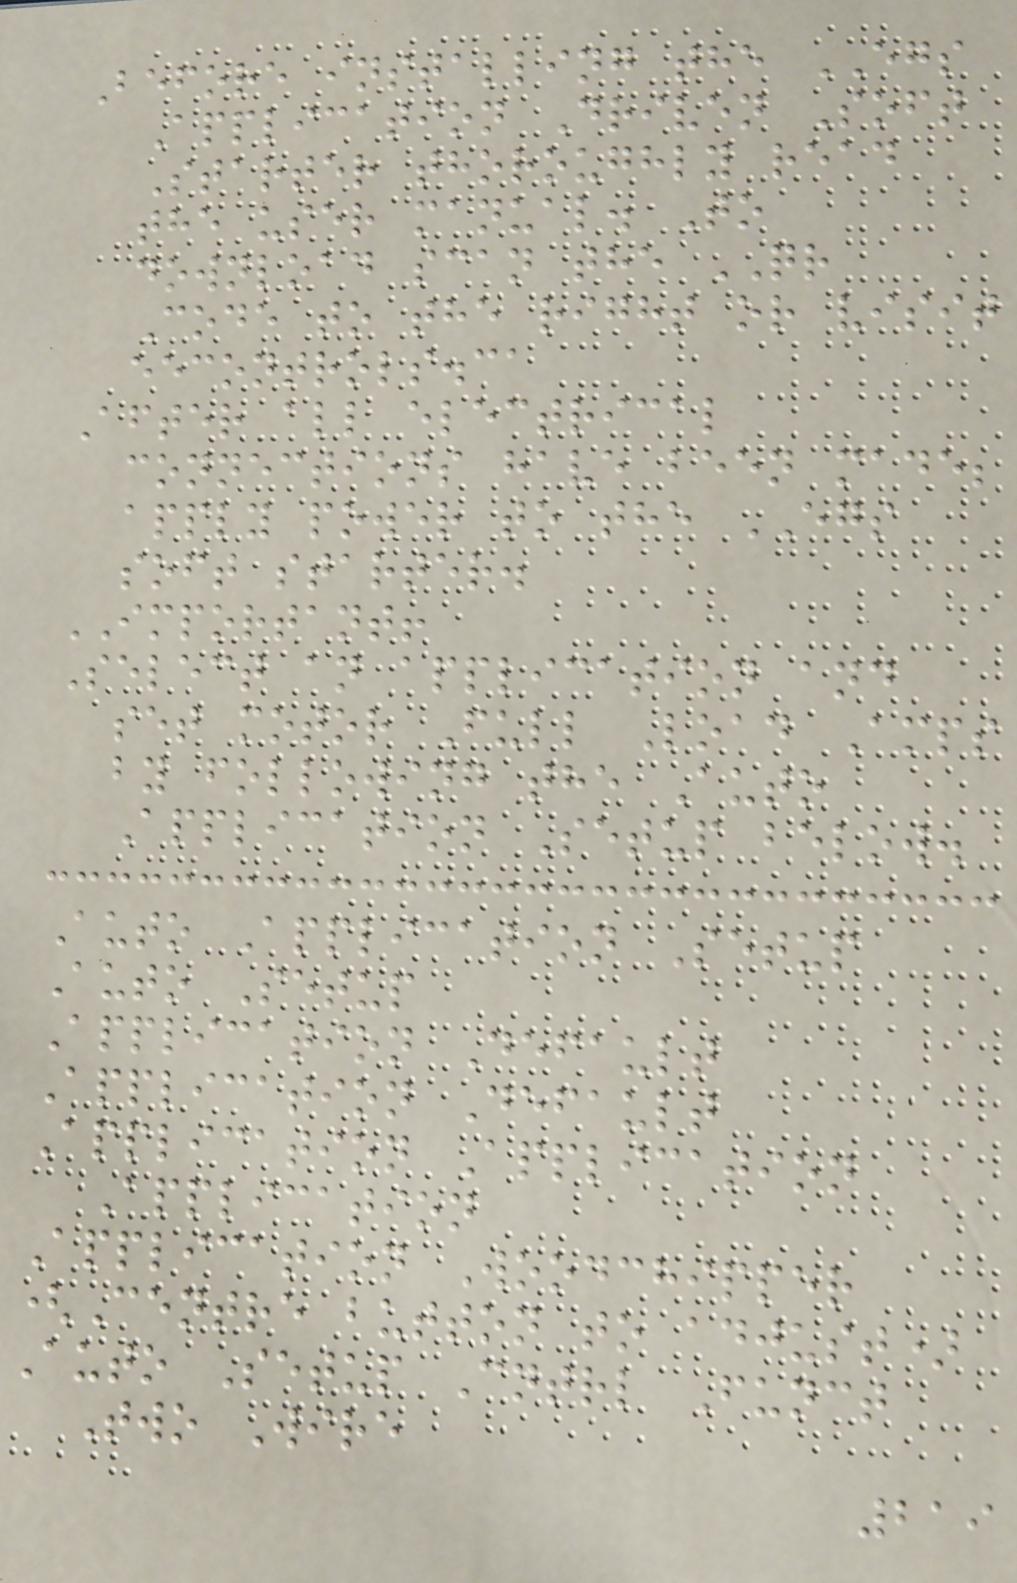Before installing the EGS
Application Driven Soft
Starter thoroughly read
the user manual. To
download scan the QR
Code to the right or visit
eecontrols.ca
After all electrical
connections have been made;
apply power to the EGS
soft starter.
IMPORTANT!
Select an application and
set motor Full Load Amps
by following the Auto
Application Setup below.
Auto Application Setup
Auto Setup
Application Default
Application Default
Application Application
Application
Application Woodchipper
(Centre button to adjust)
Auto Setup Cntrl Funct
Two Wire
219
